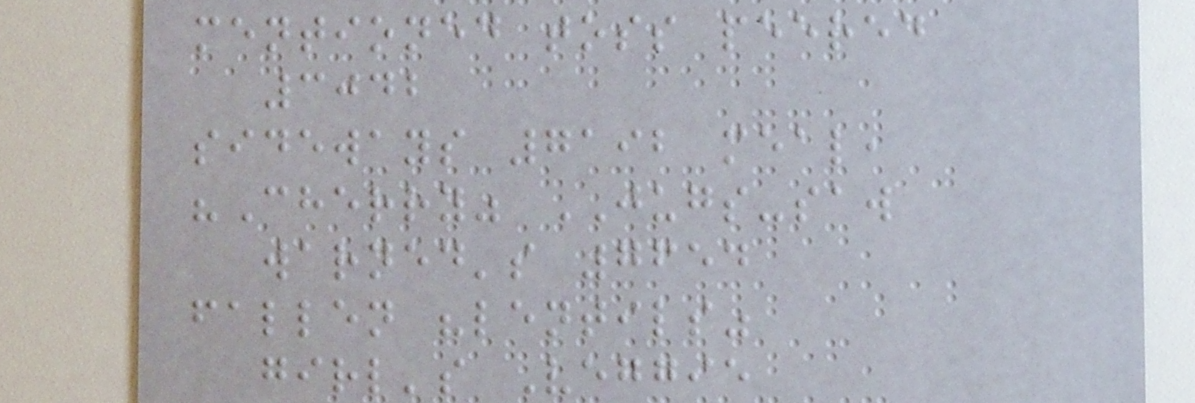mentioned toss peered
3042
sideways 7192 meal,
"Cherry" JUGS-saw
warned's 7654
fallen "lentils"
girl's Veggie
